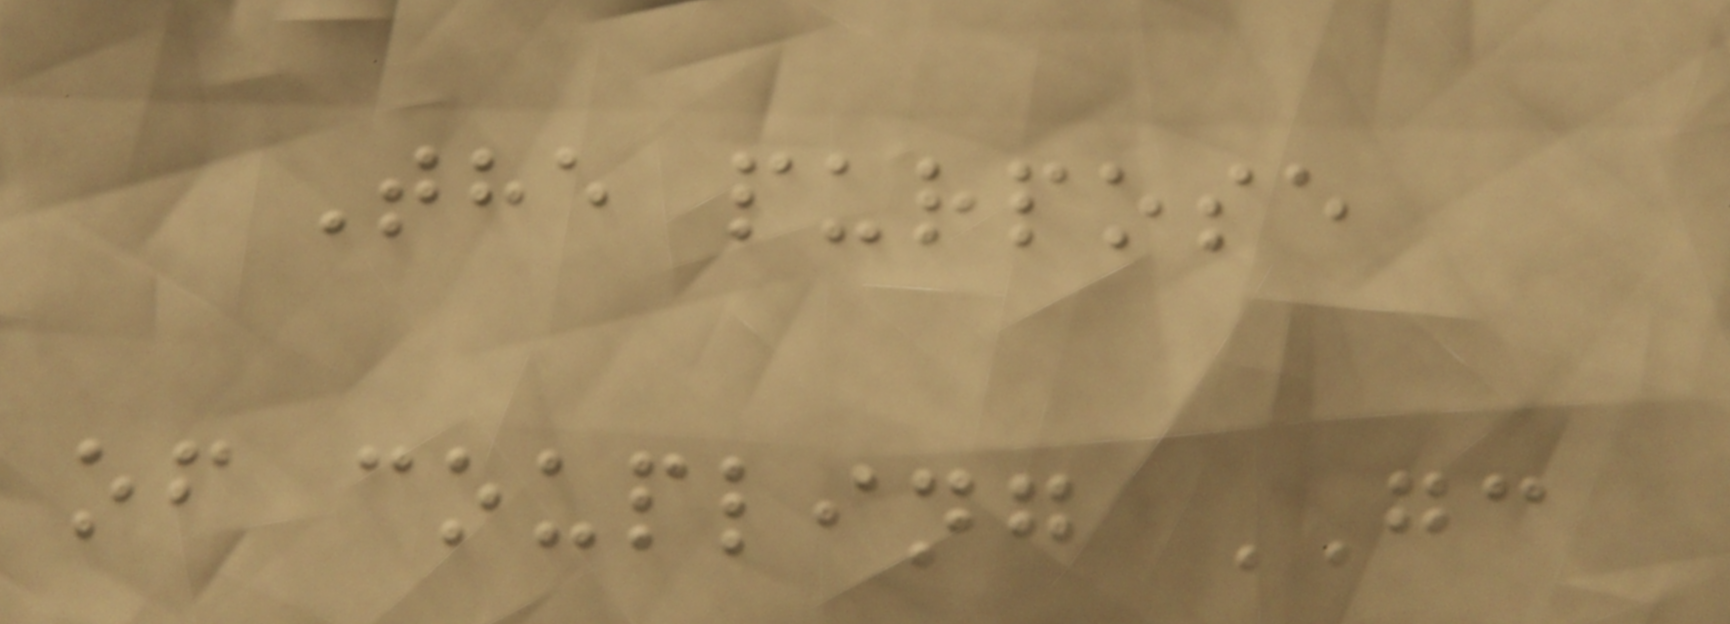The purpose
of coupling GC
